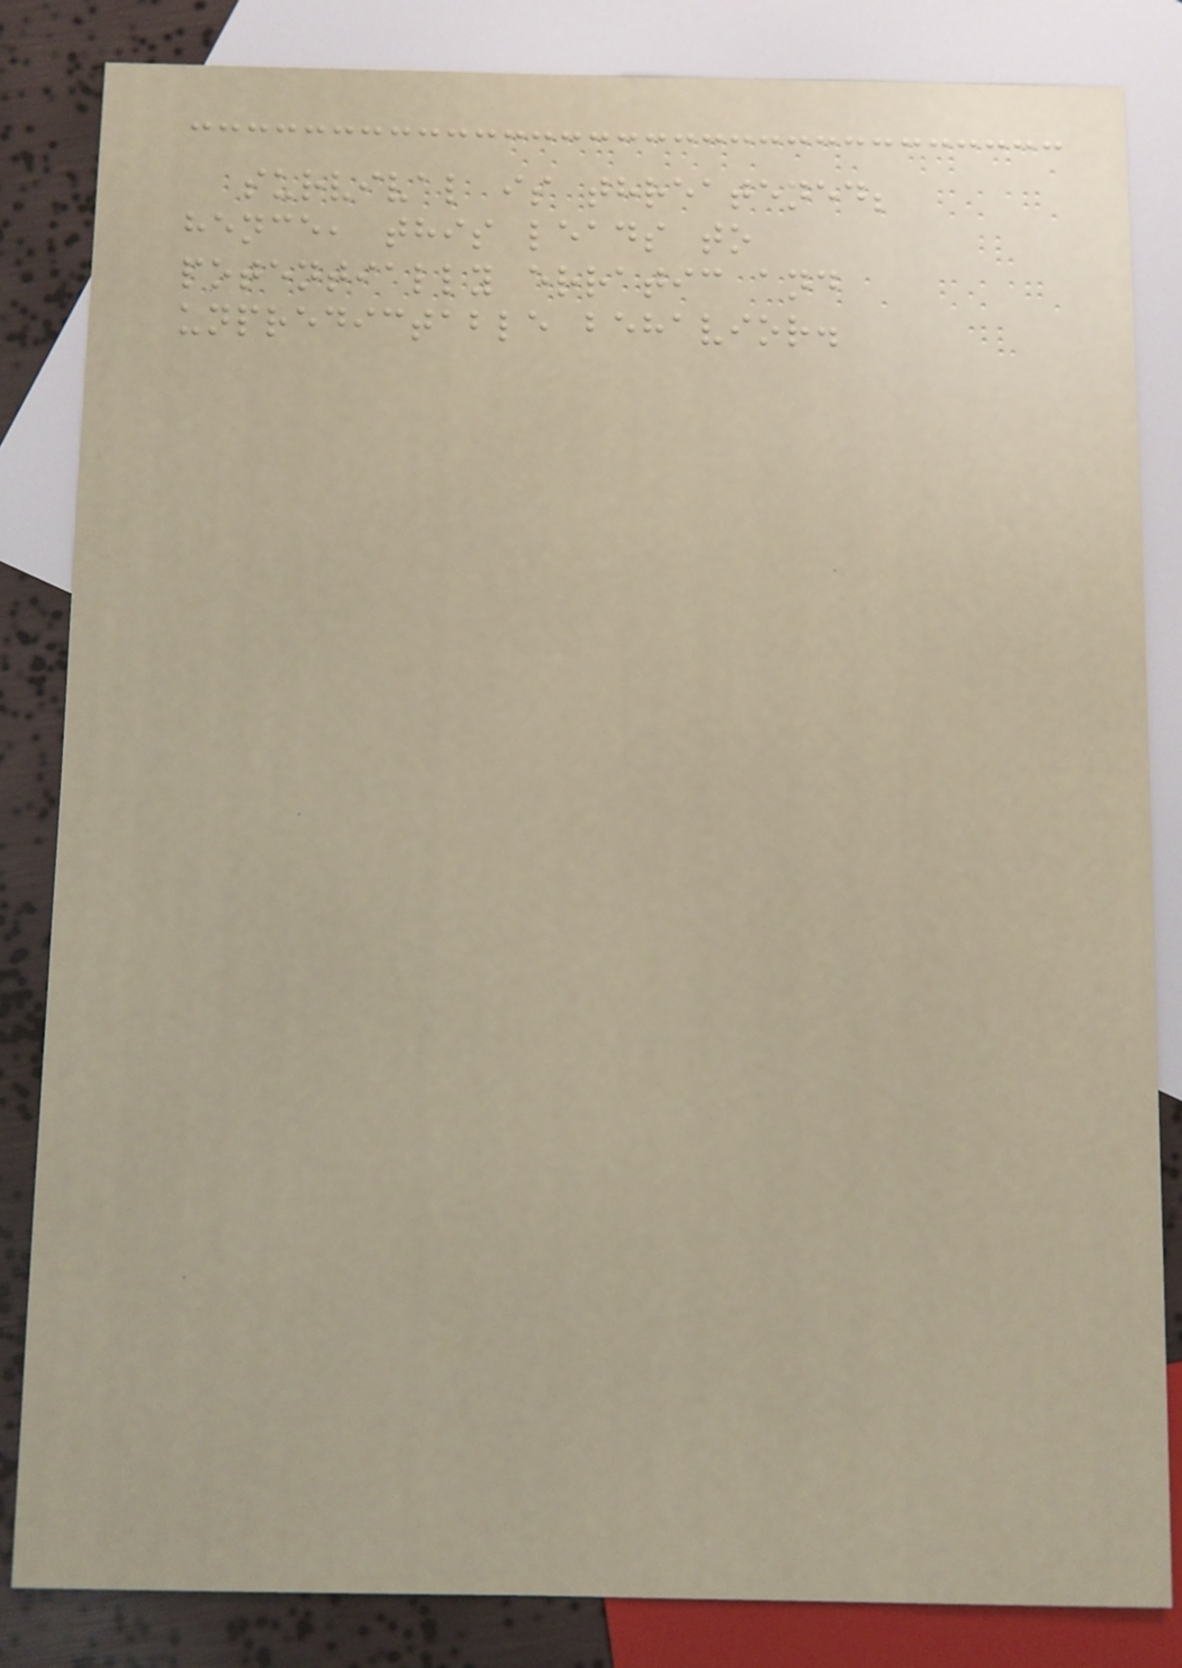survival is threatened;
hence, this leads to
potentially erratic and
unpredictable behavior.
